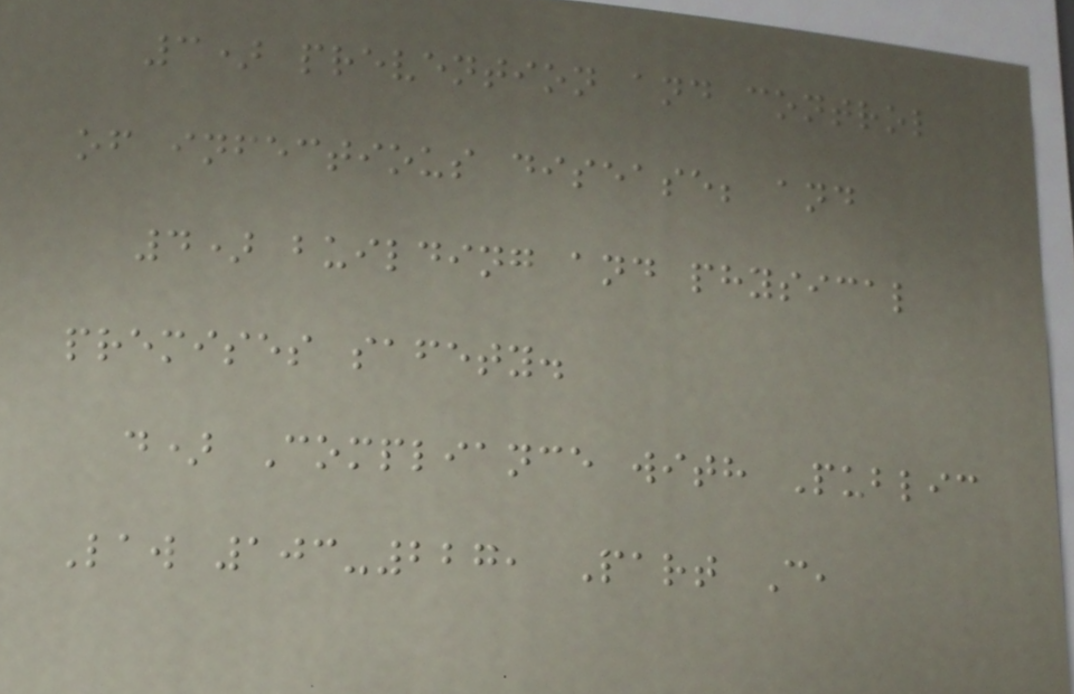3) prevention and control
of infectious disease; and
4) building and physical
premises safety.
d) Compliance with Public
Law 103-227, Part C,
